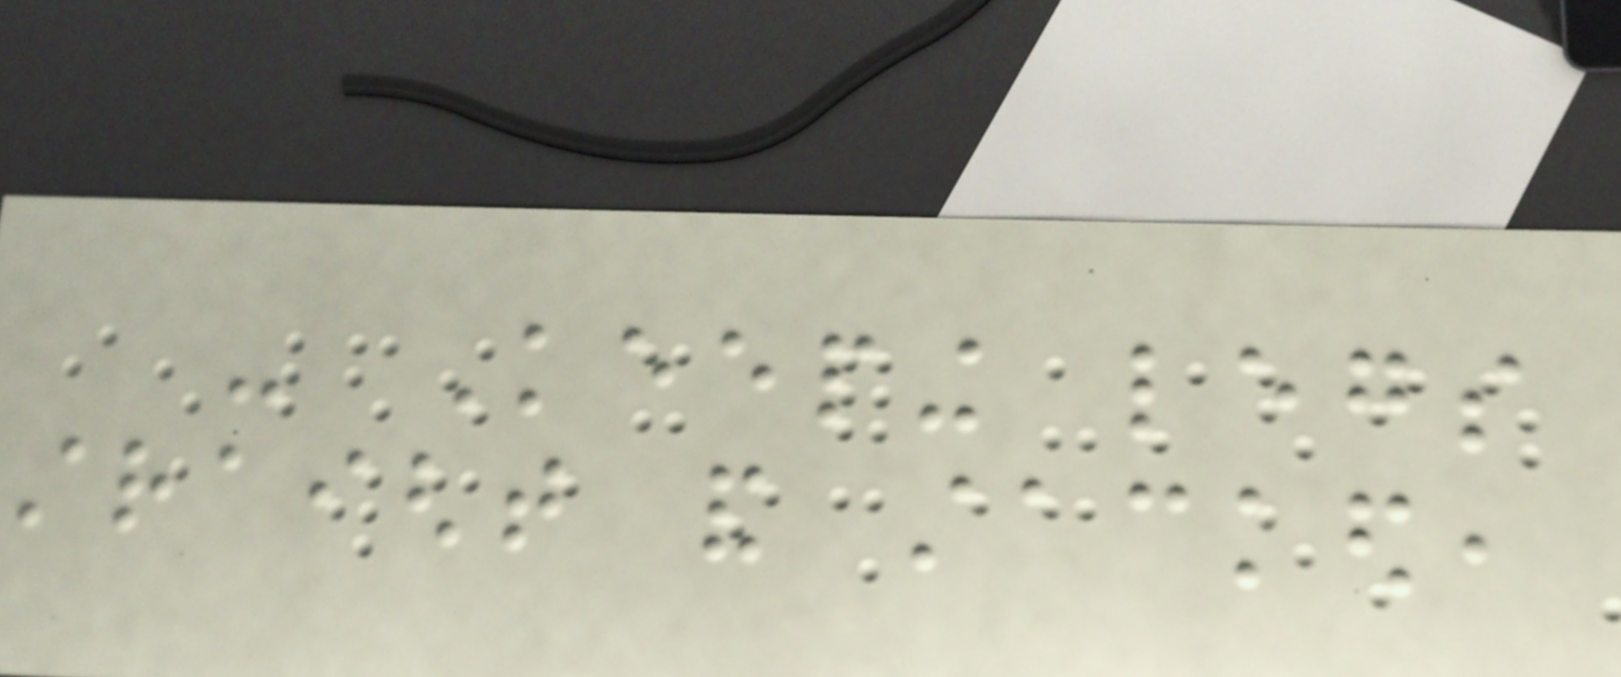- Keeping legs
straight and stacked,
